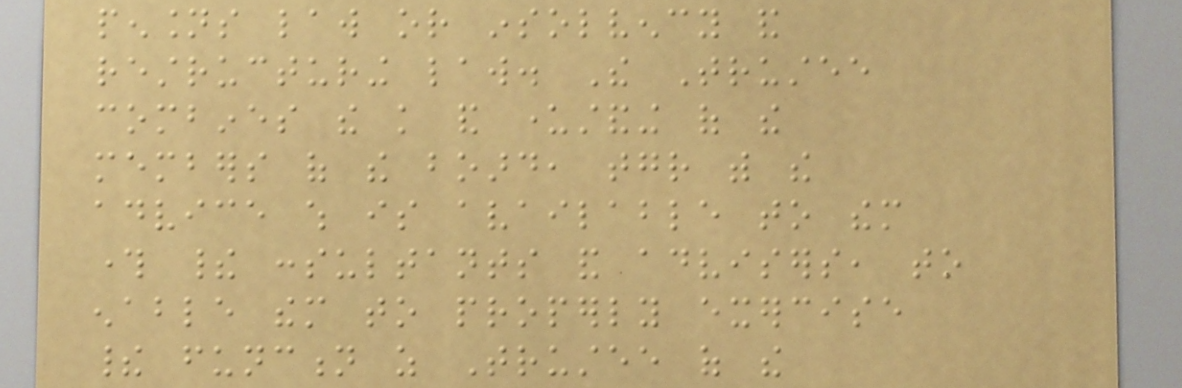pensions law or insolvency and
restructuring law. The Trustee
combines the knowledge and understanding of the
members of the board, together with the
advice which is available to them
through their consultants and advisers, to
enable them to properly exercise
their function as Trustee of the
